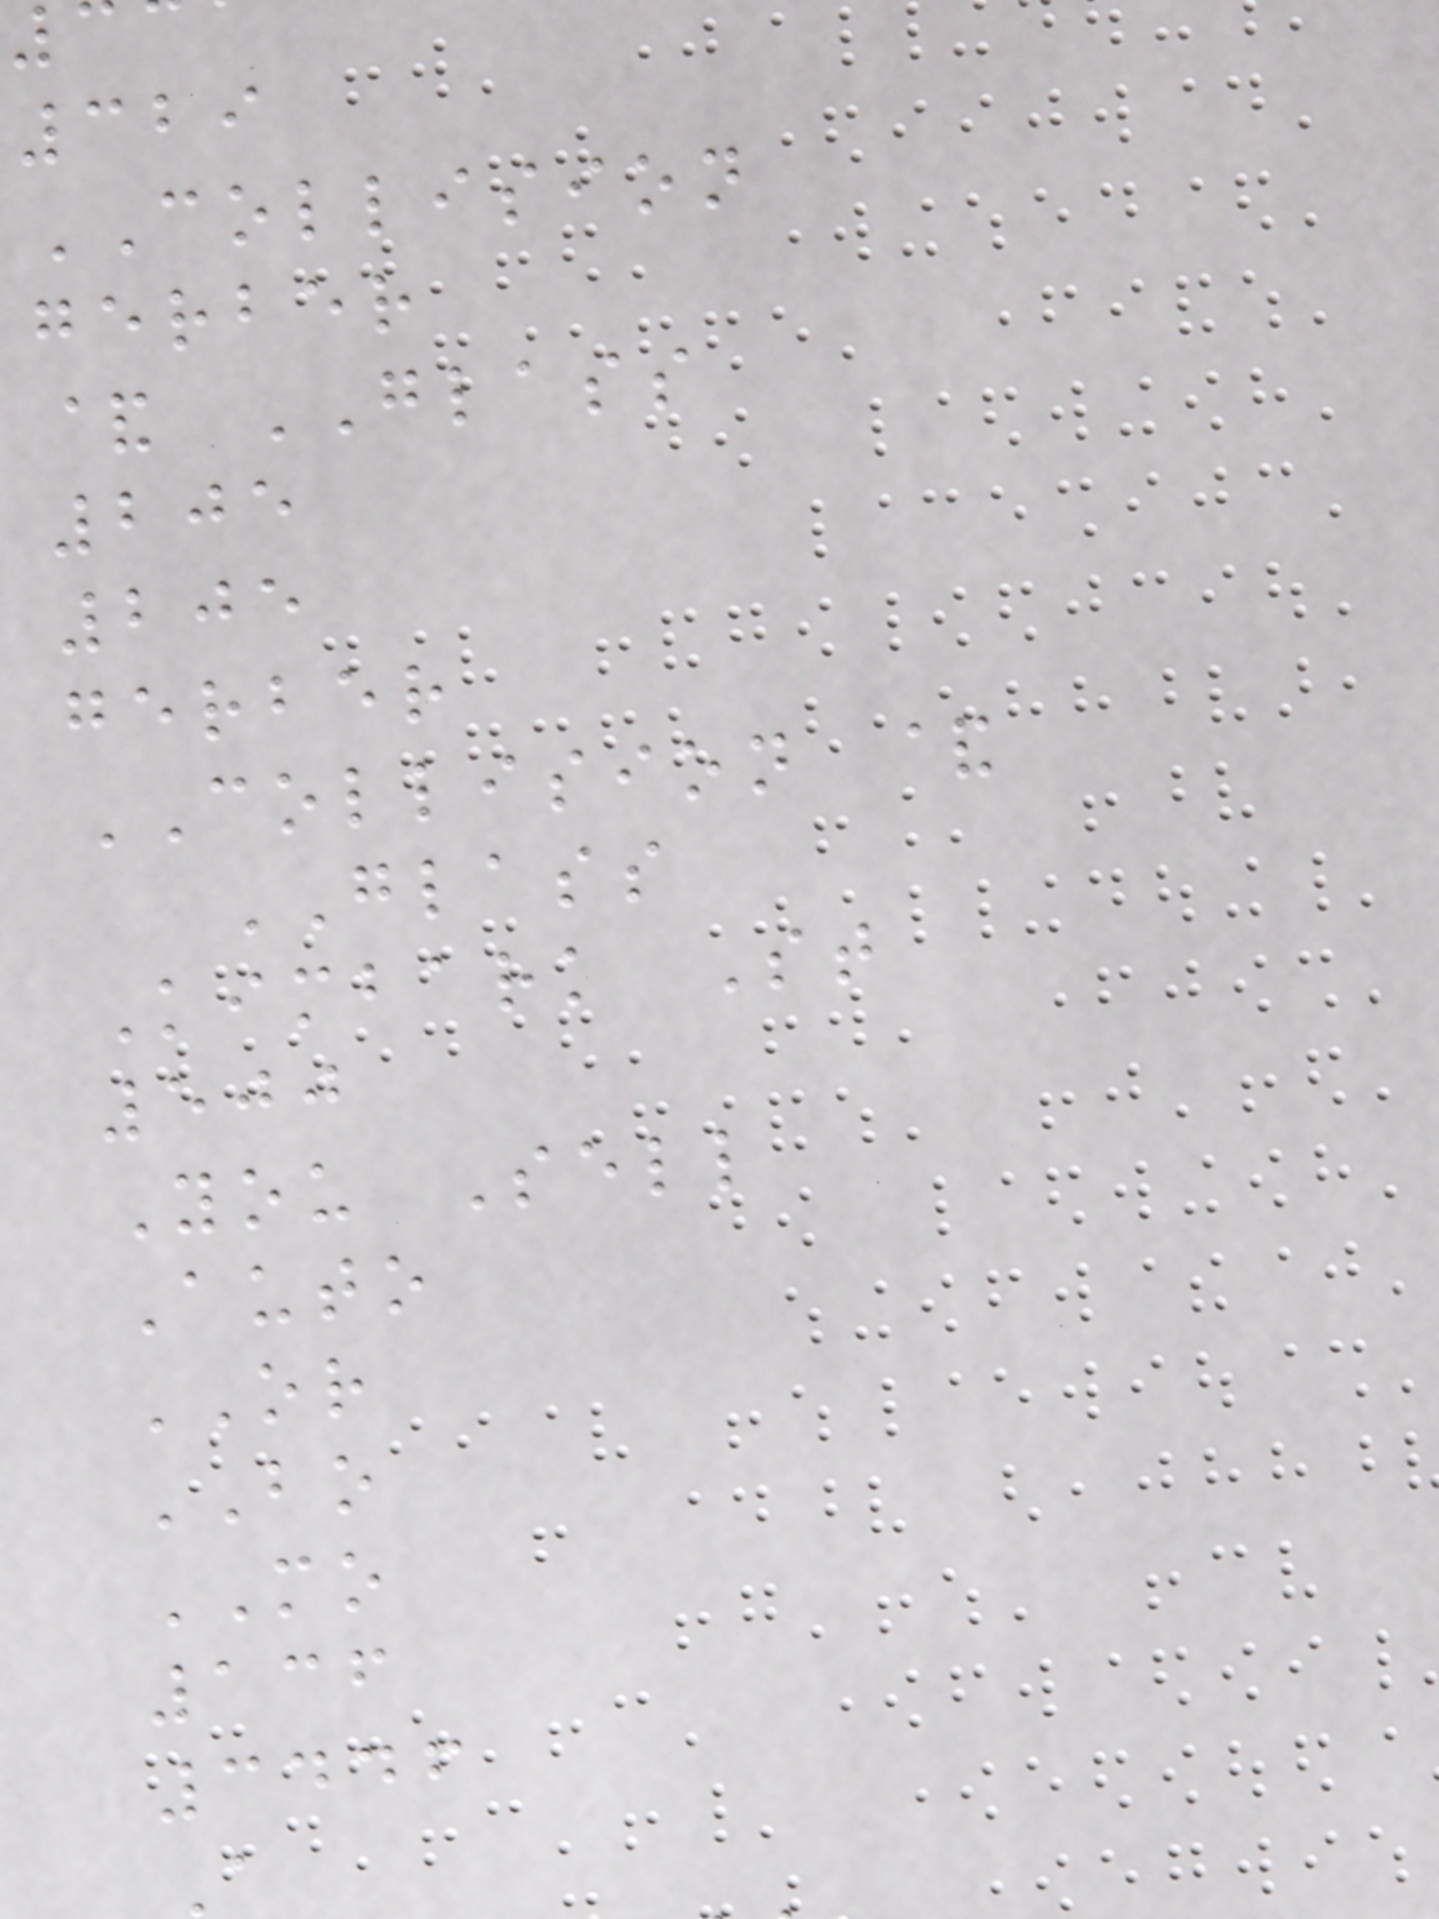329
COLLISION
gerber
& GLASS
205
205
gerber
COLLISION &
GLASS
Kimbark St
500
You Sell
Auto
OR
BO
MO
136
3446
